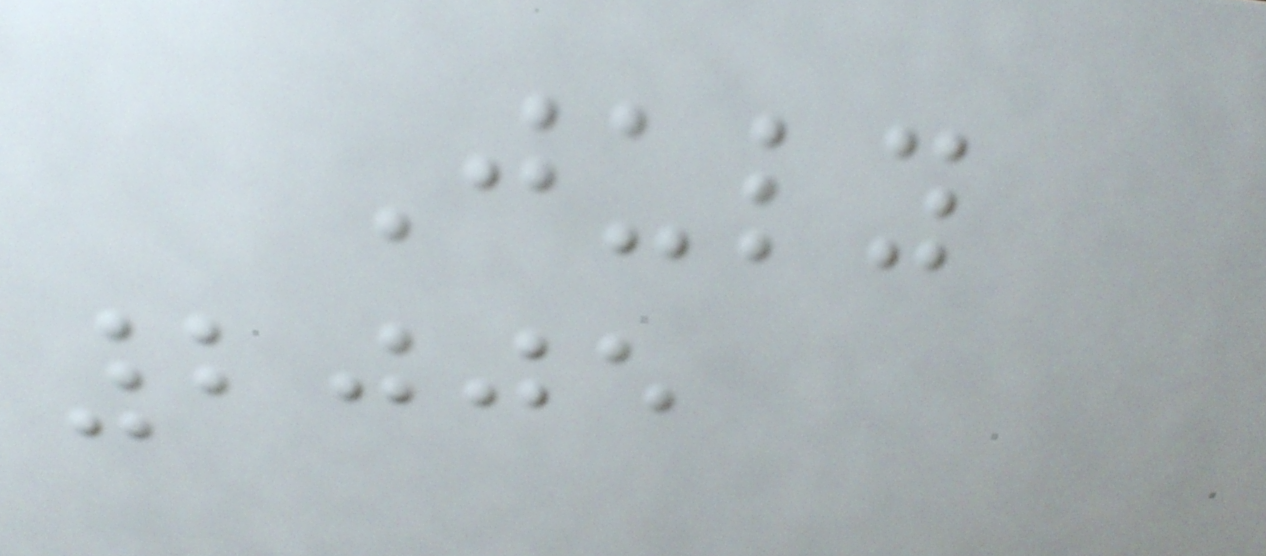July
2005
